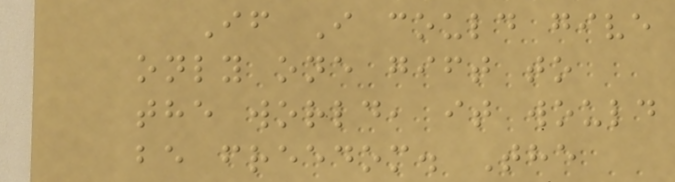If I could give
only one gift to
the world, it would
be freedom. The
